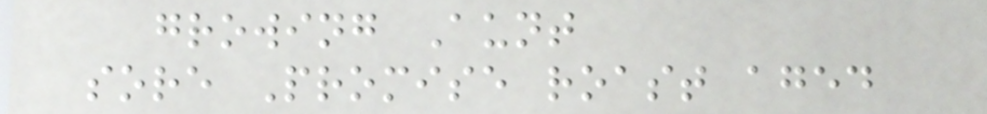growing Aunt
sore Promise roast aged
